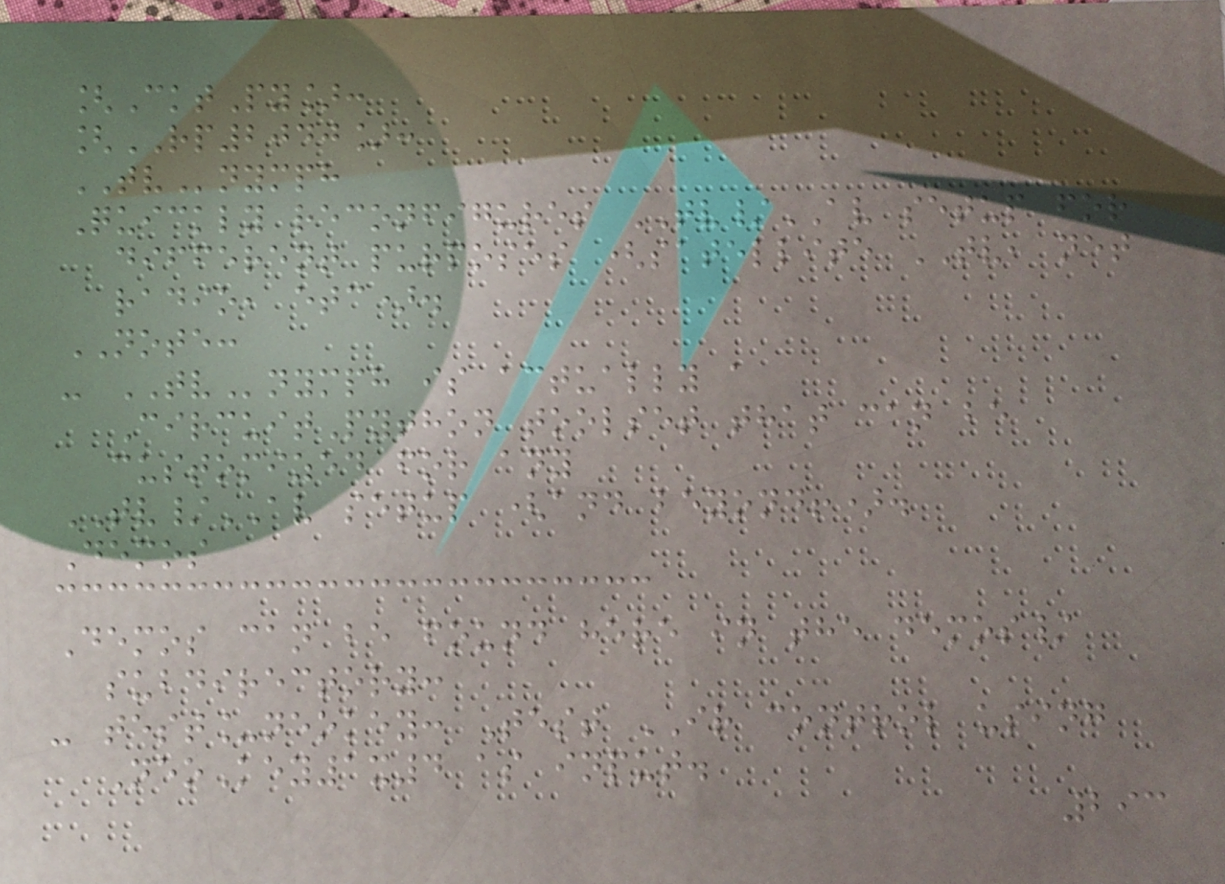[CktPy]:
[RP2040]:
TVnymph
Quickly reconfigures TV/AV setup for
different purposes (satellite TV, net
radio, etc).
NOTE:
- TVnymph is actually a
CircuitPython toolset that can be
customized for any
TV/AV setup (and beyond!).
Demos
Demos can be found here in the demos/
subdirectory:
- test_neokey: Test IR control using
NeoKey1x4 as input.
293
